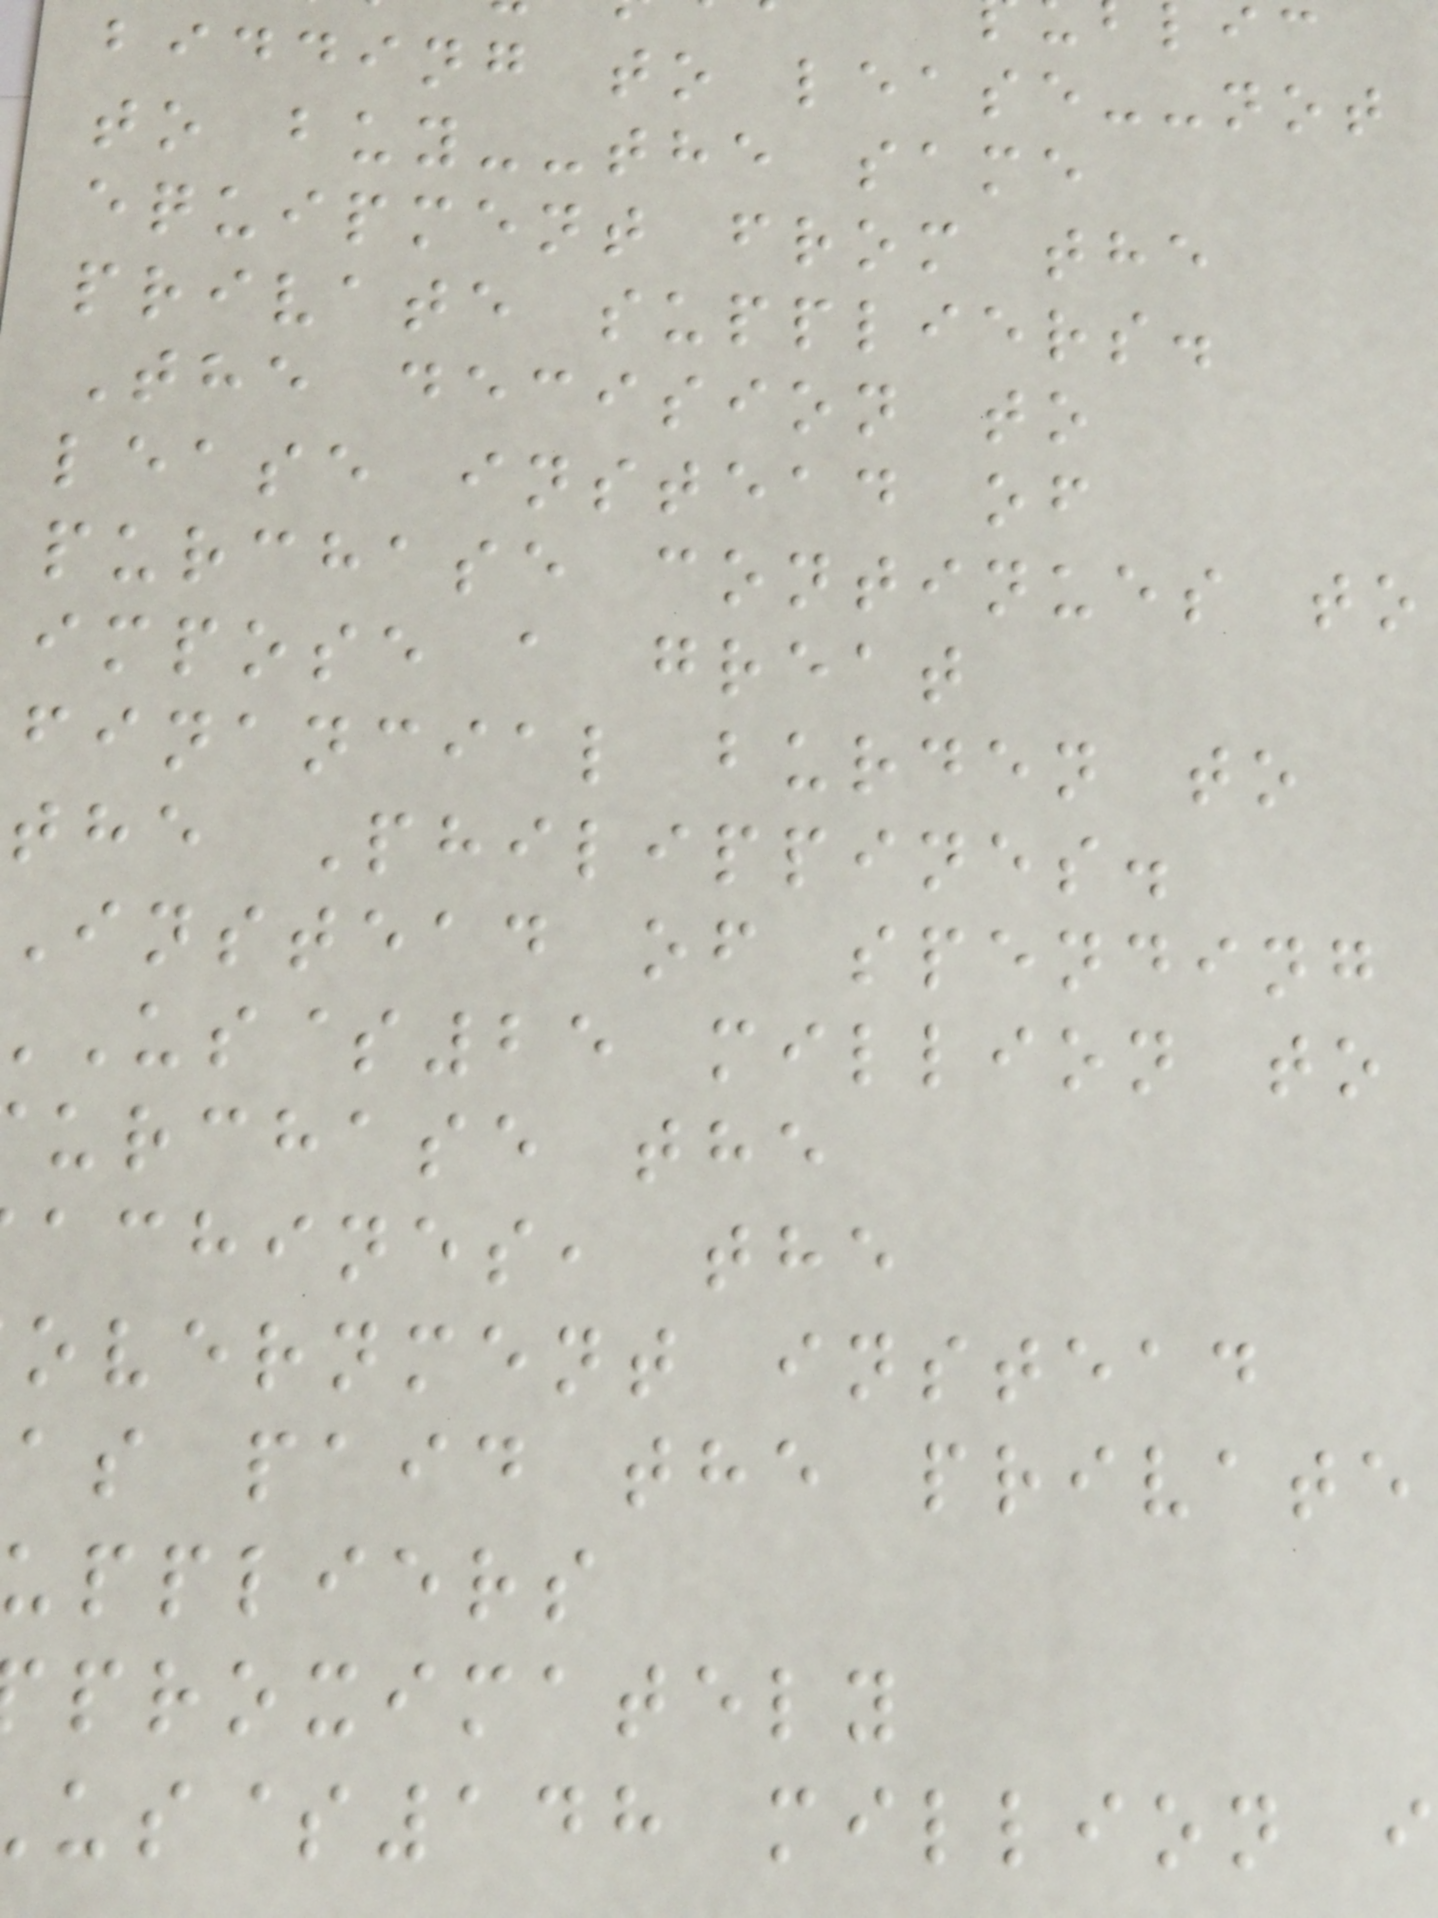bidding to lease--not
to buy--the same
equipment from the
private suppliers.
The decision to
lease instead of
purchase continues to
impose a great
financial burden to
the Philippines.
instead of spending
us$25 million to
urchase the
achines, the
overnment instead
as paid the private
uppliers
proximately
us$148 million i
